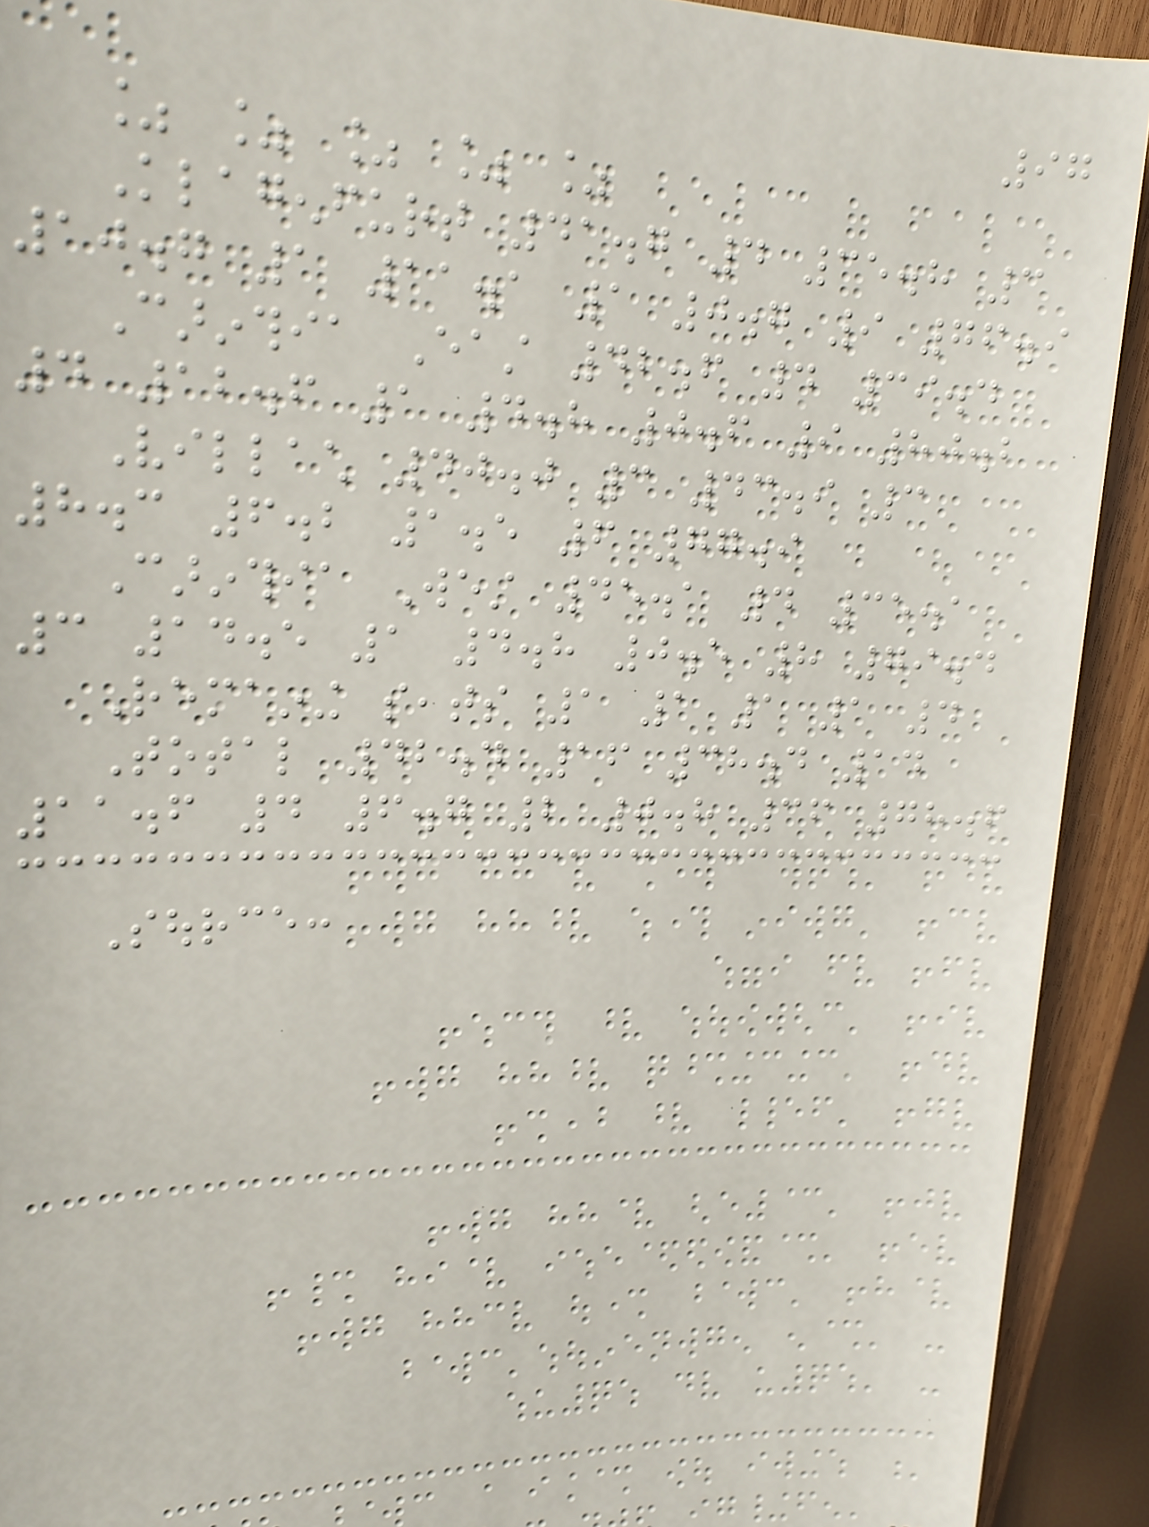97
% % % % %
Klagenfurt 41.7 4 35.8 3
10.7 1 11.1 1 0.7 9 76.9
Carinthia East 42.6 4 39.4
4 12.6 1 4.8 0.6 9 80.2
Villach 40.0 3 43.9 3
8.3 6.2 1.5 6 77.9
Carinthia West 45.1 4 35.1
3 14.5 1 4.8 0.5 8 79.4
Remaining seats 1 1 1 1 4
Total 42.4 16 38.4 14
11.6 4 6.7 2 0.8 36 78.6
Source:
